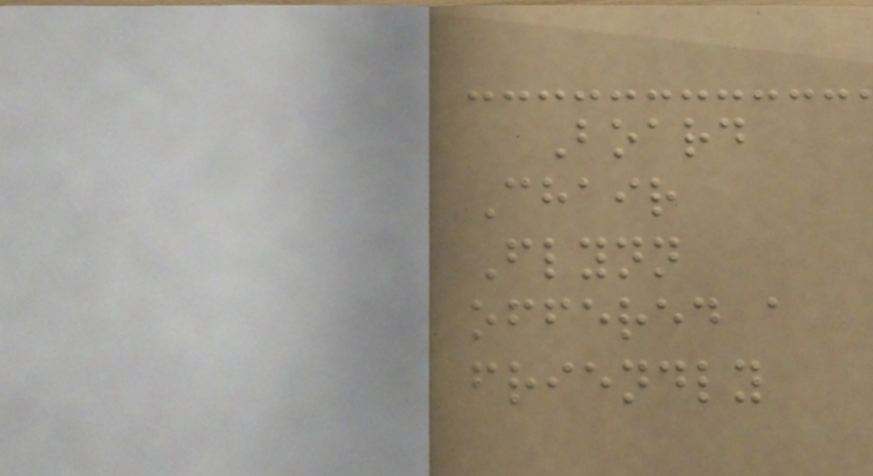Board
Chair
Flynn
offered a
friendly
